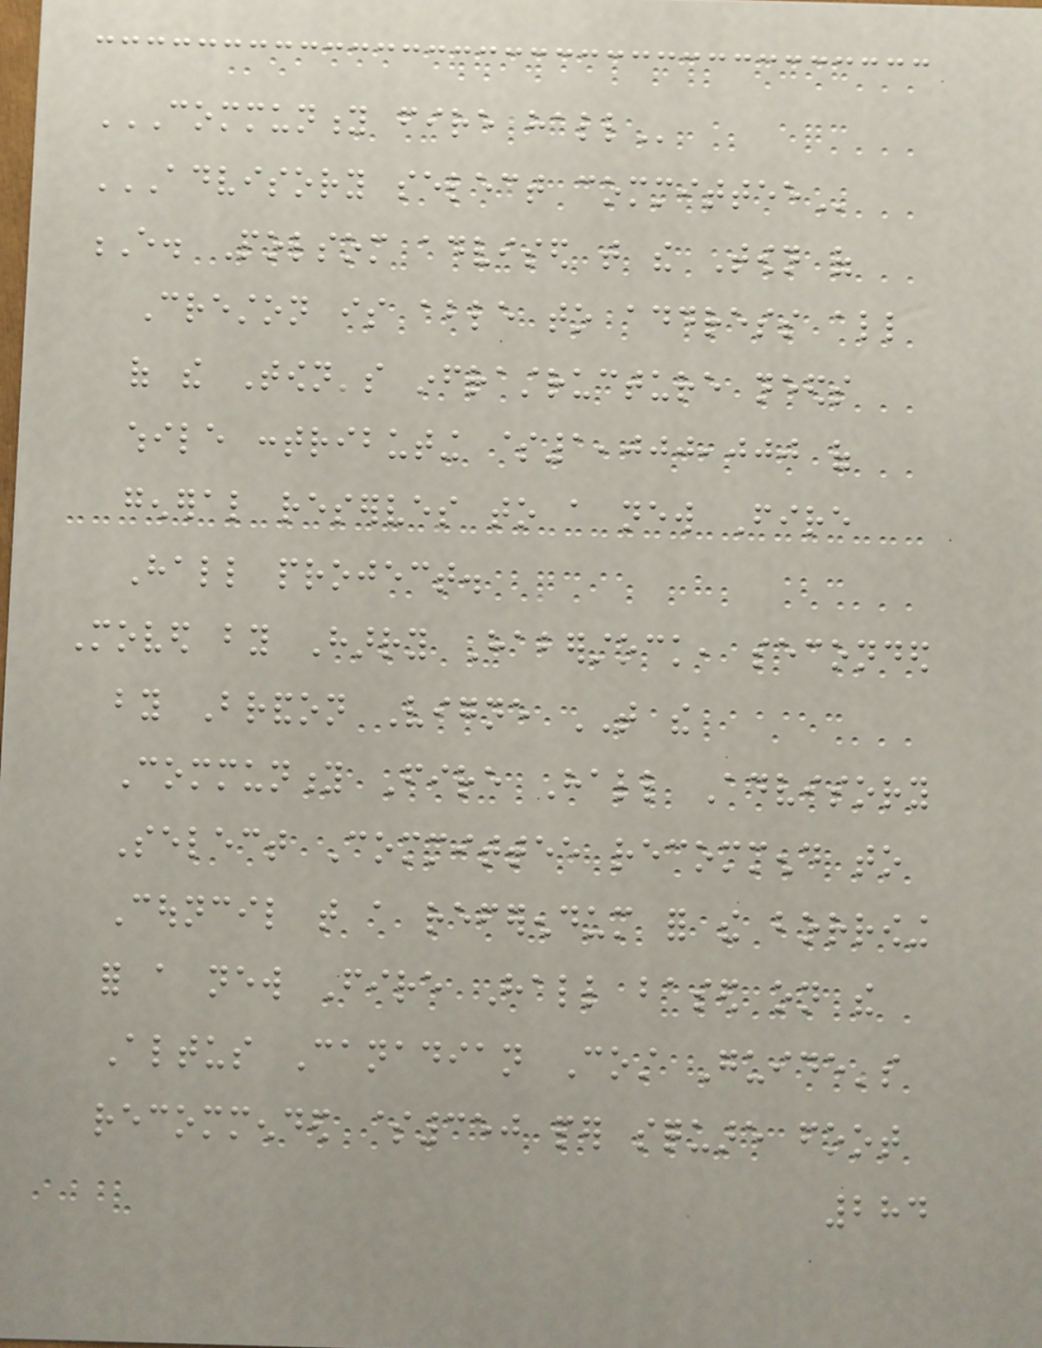COMMUNITY FIRE HALL
ADVISORY SELECT COMMITTEE
E. Polsom advised that the Town of
Creston is able to address all
of the Town's infrastructure needs
while contributing $1,000,000 of
general reserves to a new Fire
Hall project.
Moved by Harry Haberstock, seconded
by Brandon Vigne THAT the
Community Fire Hall Advisory
Select Committee recommend to
Council that a referendum for the borrowing
for a new Fire Hall based on the
Altus Canadian Cost Guide's
recommended $350 per square foot
284
